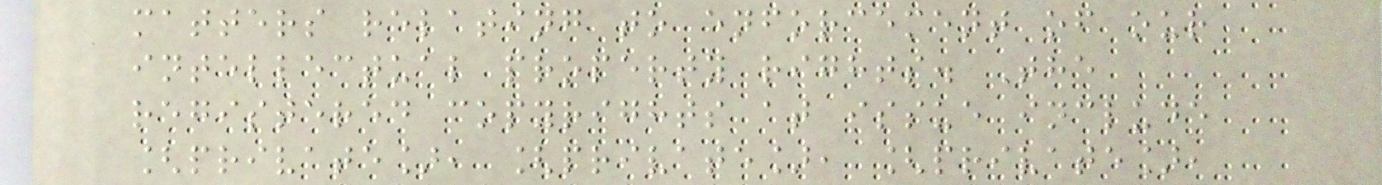matters relating to enforcement of our
intellectual property rights. The
registered copyrights at issue include
[private], [private], [private],
